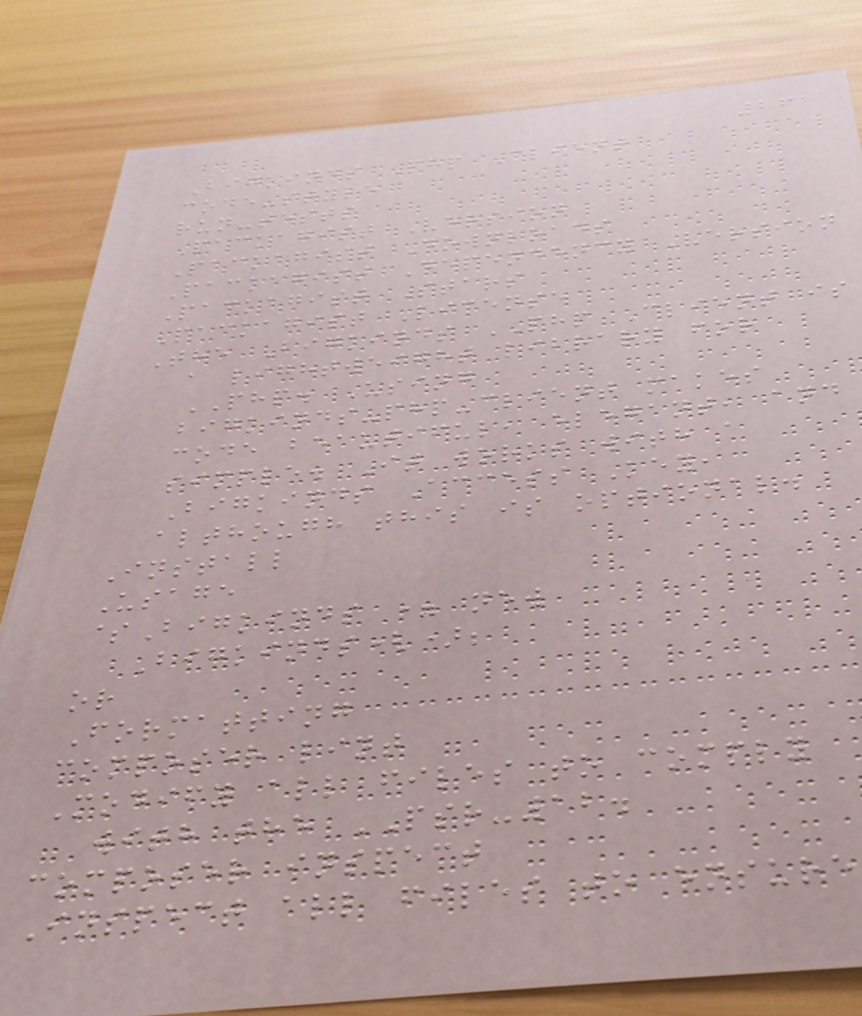261
Bigkinds Php Client
code-style
run-tests
Packagist Version
Packagist Downloads
Packagist Dependency Version
Packagist Stars
Packagist License
The Bigkinds PHP Client is
a lightweight library for
PHP. Using
bigkinds-php-client makes
code beautiful, elegant, and
simple. It works with a
Bigkinds Access Key,
although this is optional.
Install
Usage
$Bigkinds = new
Bigkinds();
or
Formatting
composer lint
Modify all files to comply
with the PSR-12.
composer inspect
Inspect all files to ensure
